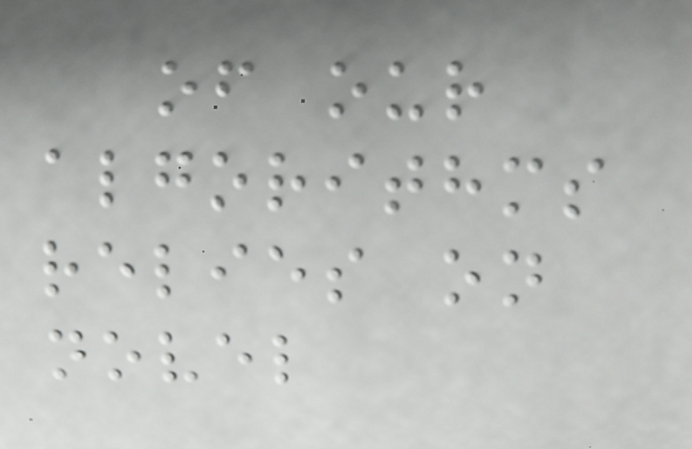of our
algorithms
relies on
novel
